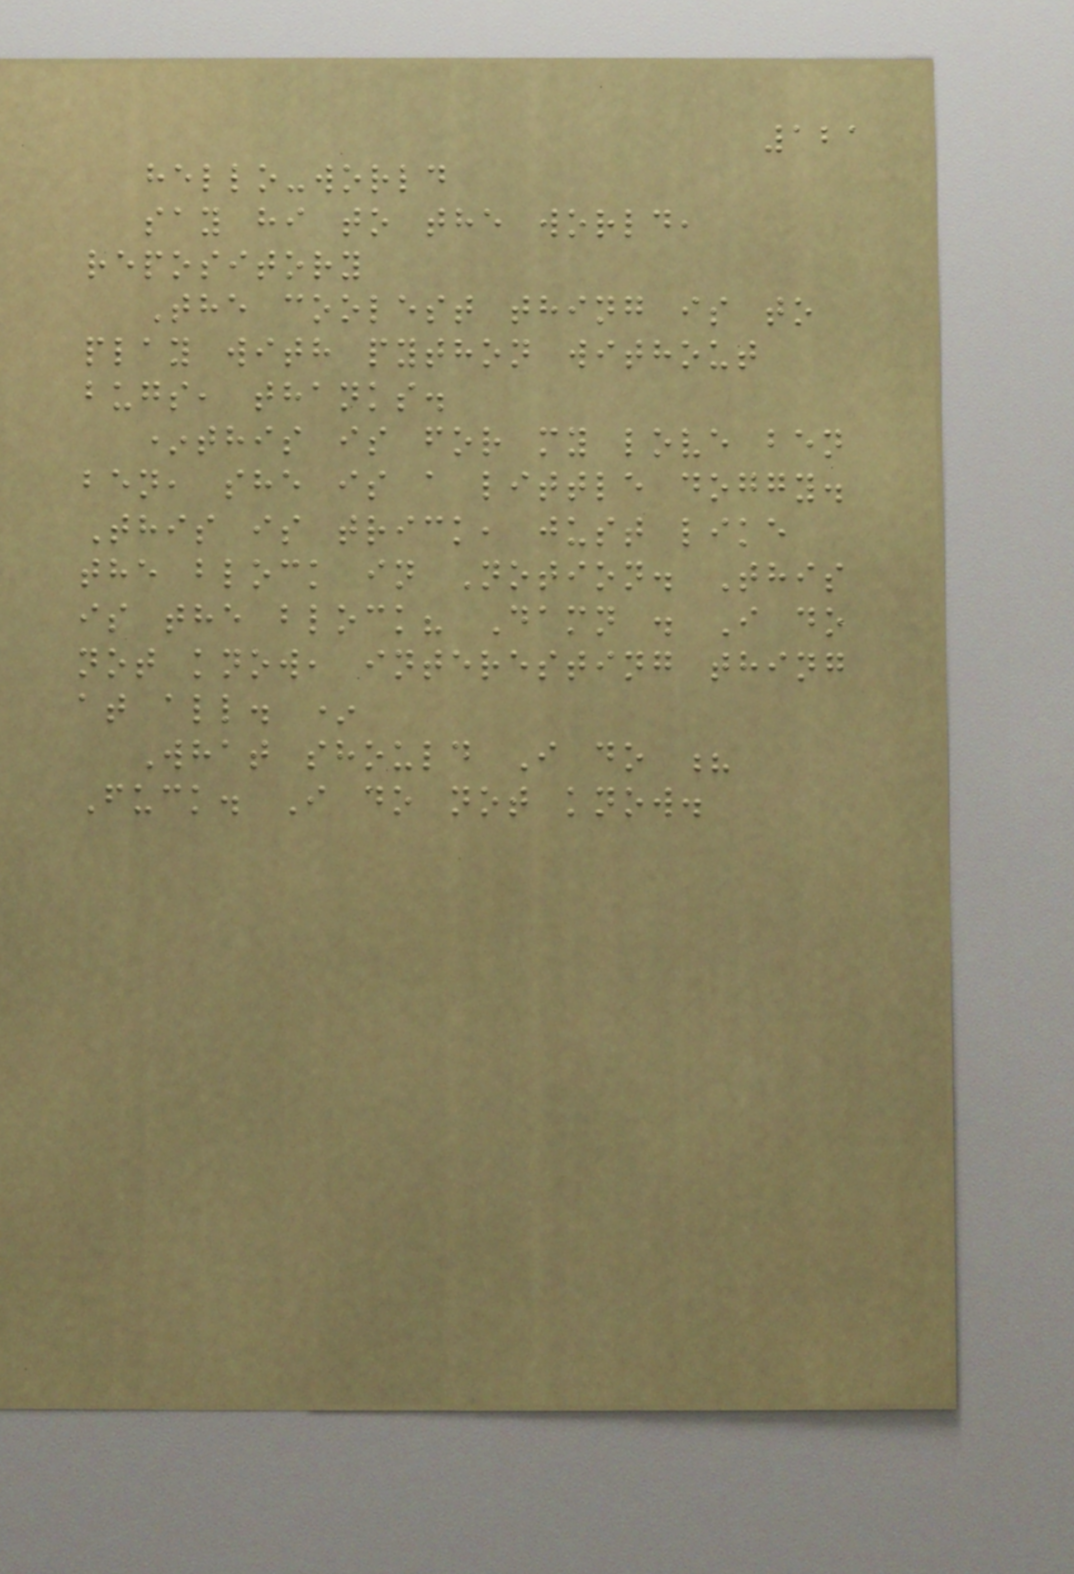121
hello-world
say hi to the world,
repository
The coolest thing is to
play with python without
bugs, thanks.
*this is for my love ben
ben, she is a little doggy.
This is trick, just like
the block in Notion. This
is the block? Damn . I do
not know, interesting thing
at all. *
What should I do ?
Fuck. I do not know.
